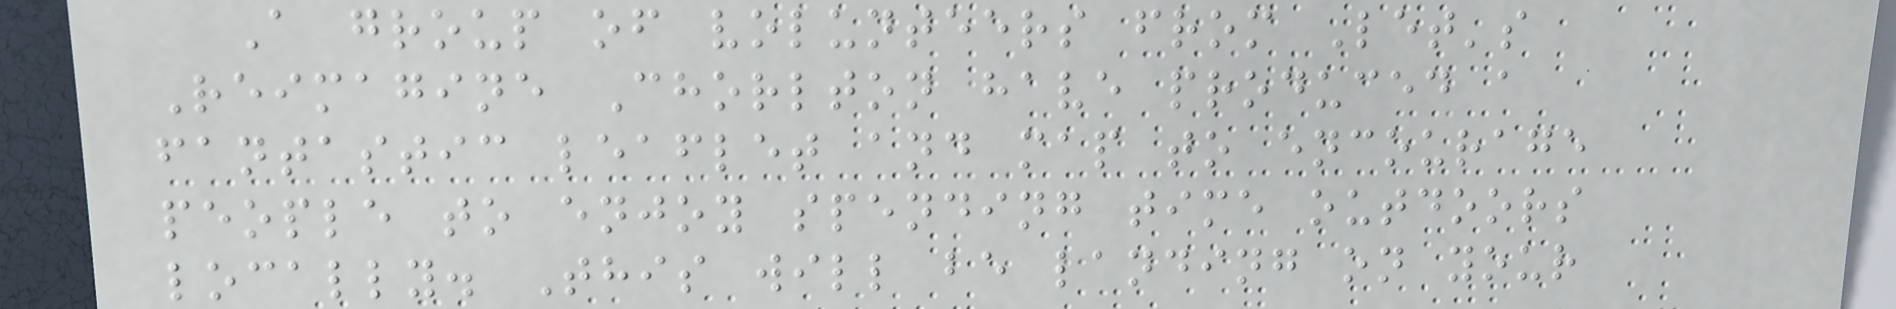A group of volunteers from Let's
Reimagine Chorlton have produced a
fantastic leaflet and map to encourage
people to enjoy spending time outdoors
locally. This will be landing on your
